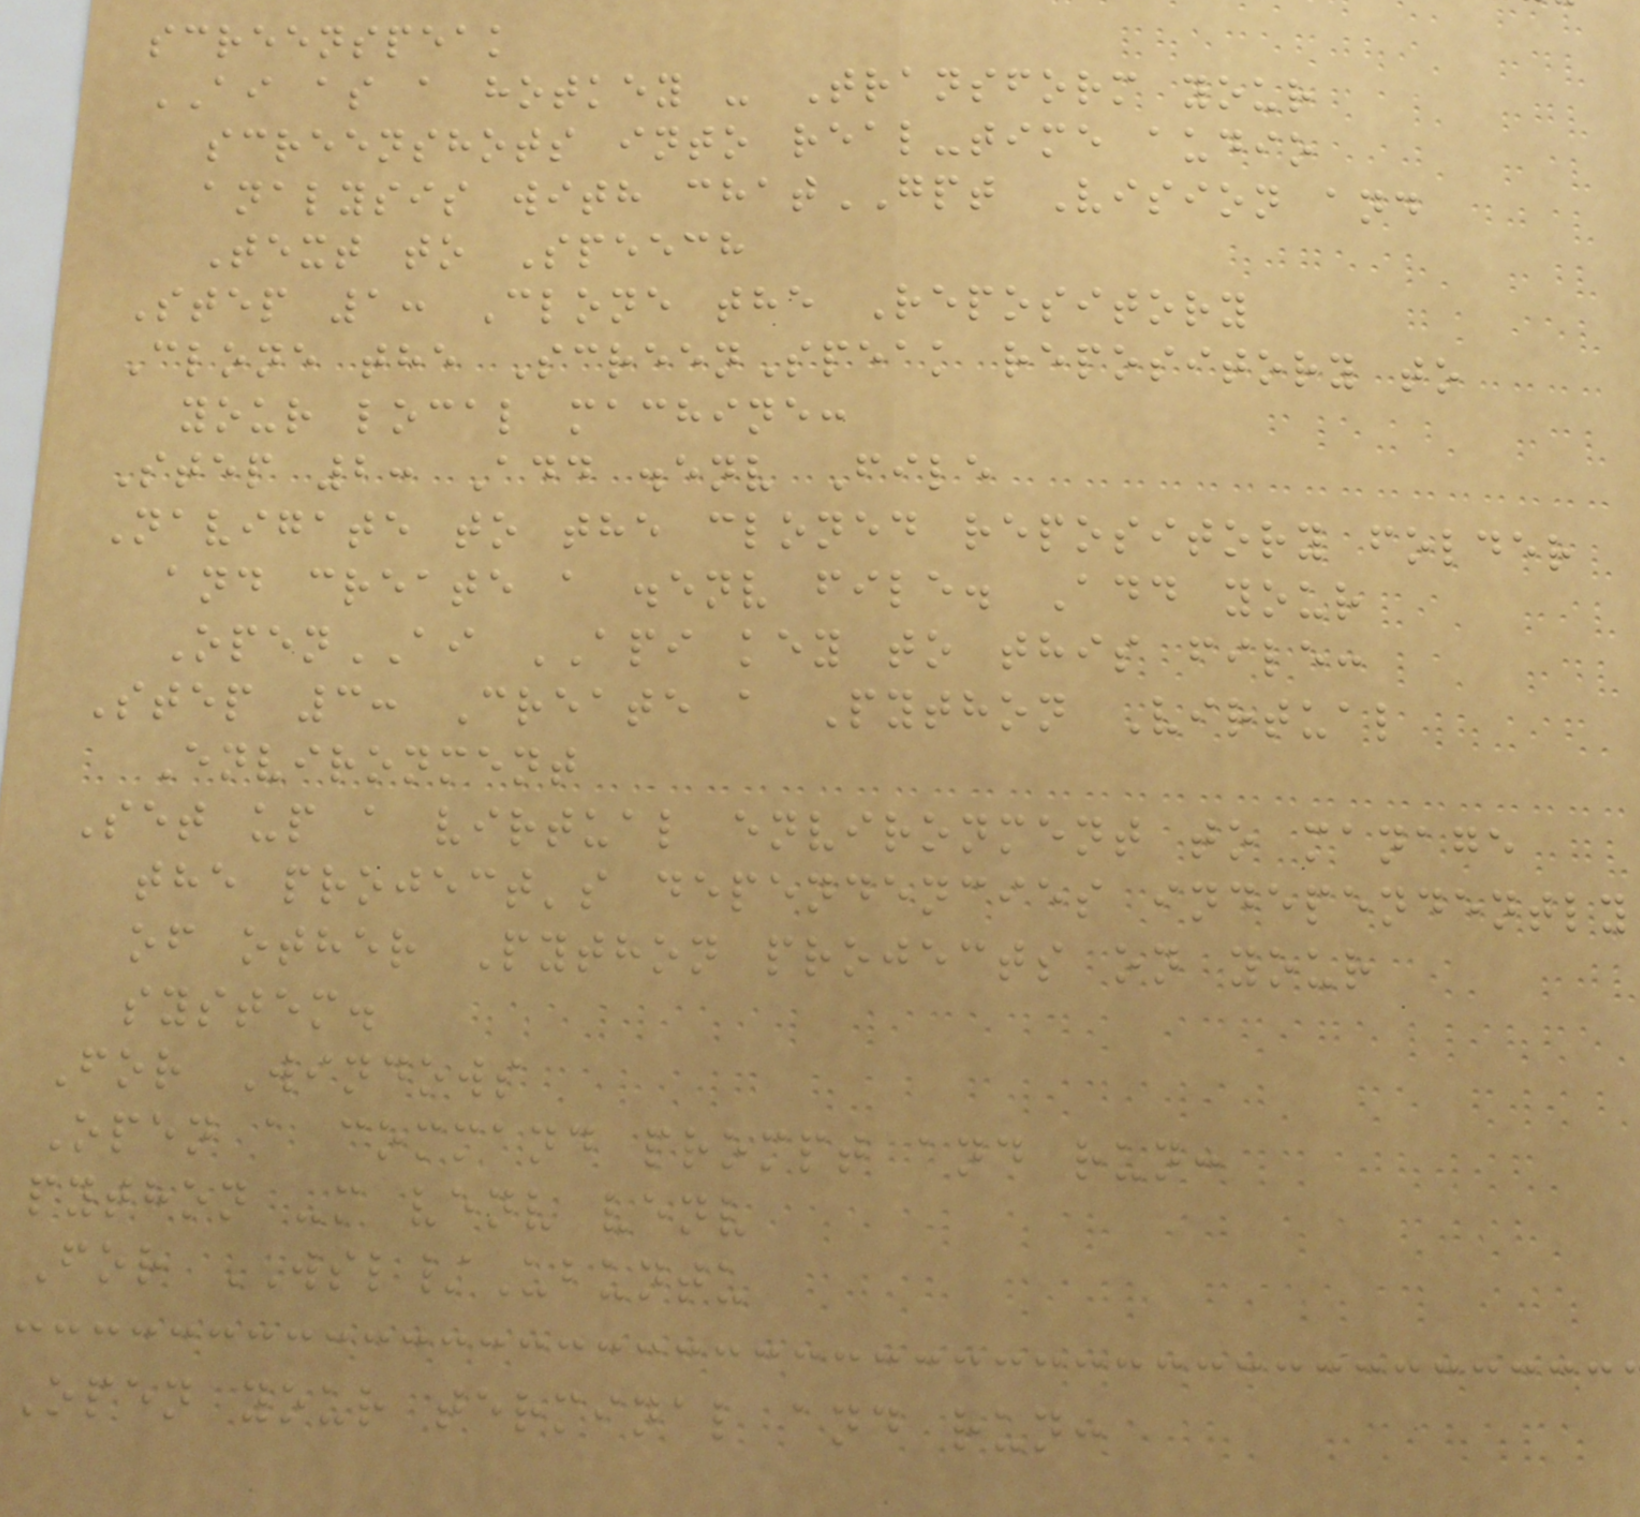screenspeak
AI as a hotkey - Transform your
screenshots into real-time audio
analysis with chatGPT Vision and
Text to Speech
Step 1: Clone the Repository
Clone the ScreenSpeak repository to
your local machine:
Step 2: Add .env File
Navigate to the cloned repository folder
and create a .env file. Add your
OpenAI API key to this file:
Step 3: Create a Python Virtual
Environment
Set up a virtual environment to manage
the project's dependencies independently
of other Python projects on your
system.
For Windows
Open a command prompt and run:
python -m venv venv
For WSL/Ubuntu
Open your terminal and run:
